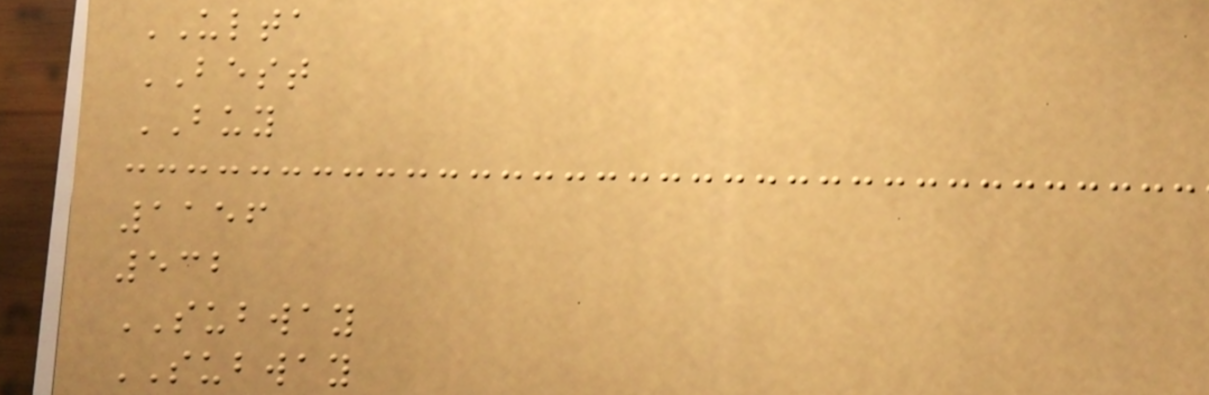ULTA
BEST
BUY
1156
532
SUBWAY
SUBWAY
